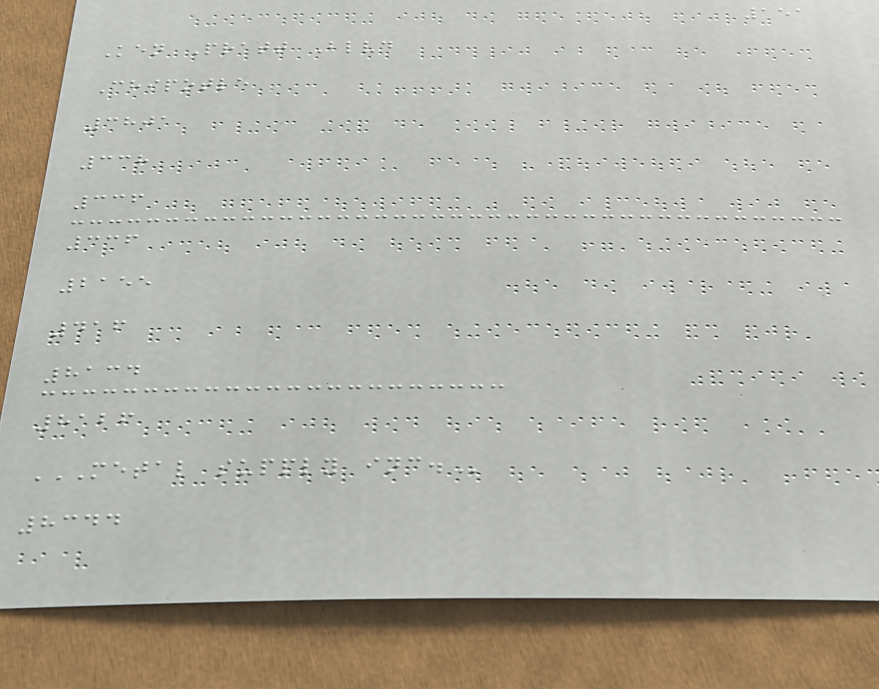151
Ken Pratt Blvd
Chipotle
3801
338
336
336
2155
416
8134
8126
METAL SUPPLY INC.
8344
